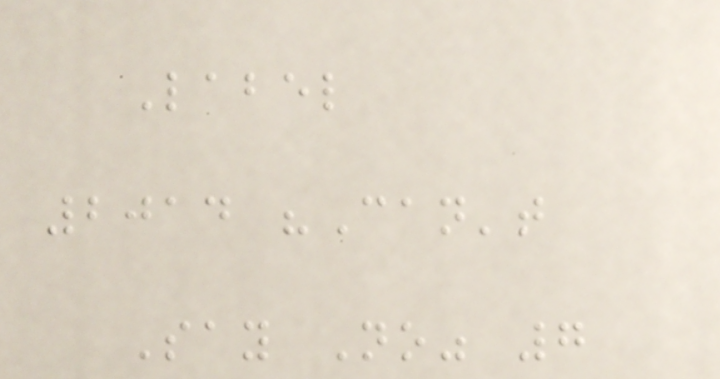Label
2014 "Can't
Say No" 7
